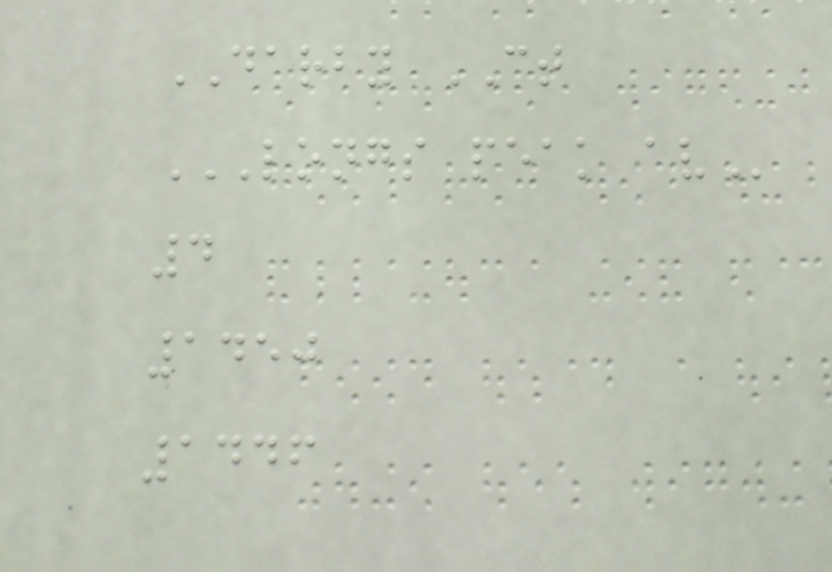DARBY CT
LONGS PEAK AV
4
1450
1446
